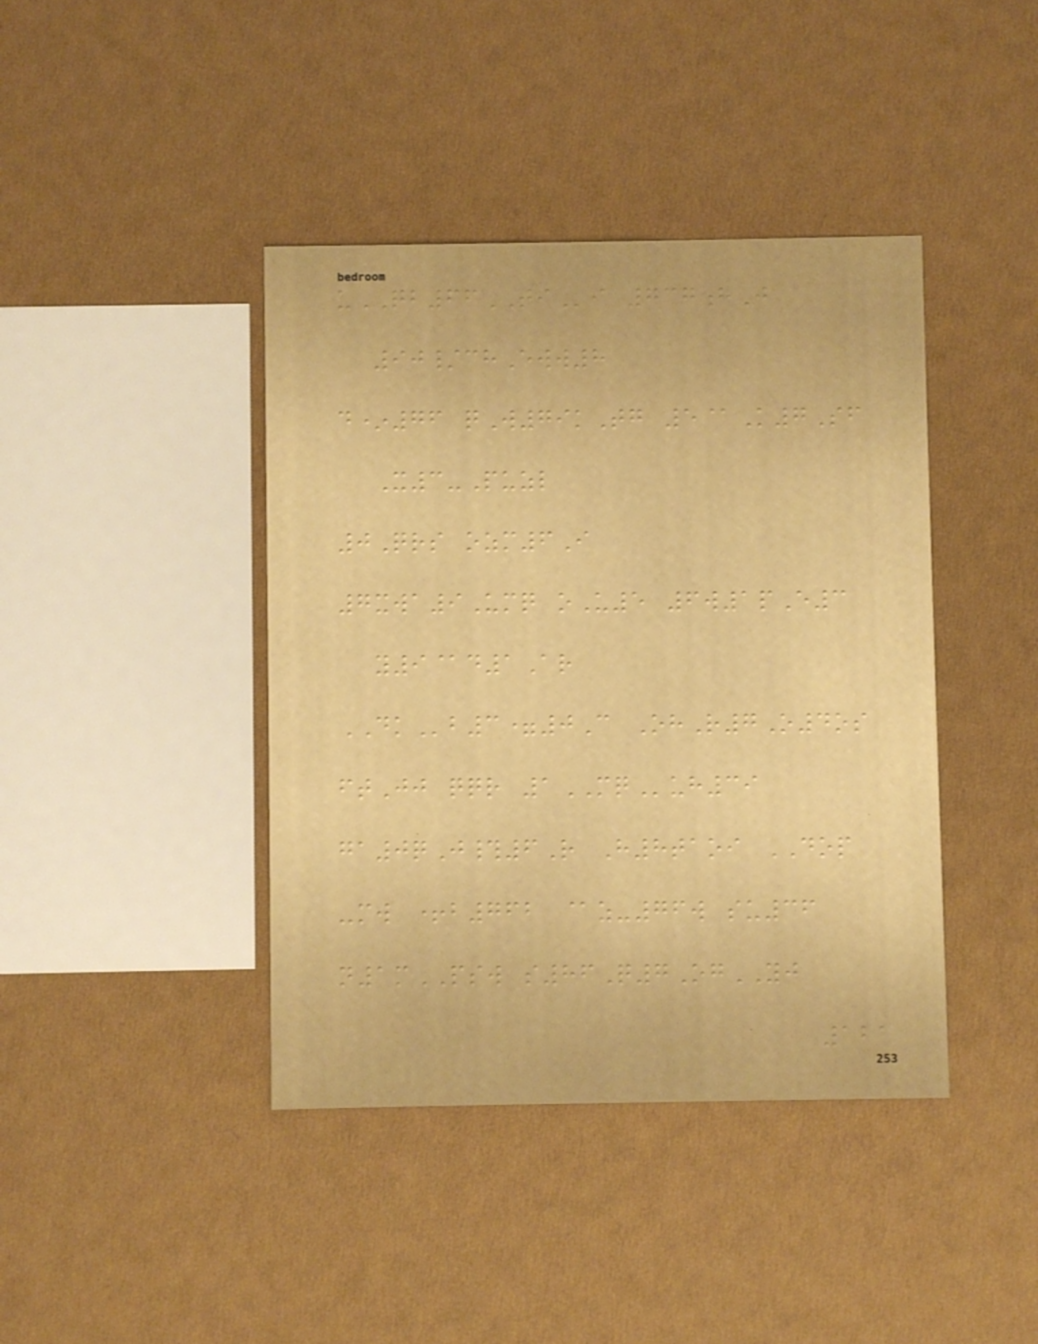uQB66TIi 737hJ
90/chEww8
d*76 qW79kTg 5@K7Sf
X3-Puzl
0Qrs ozm6I
7xwa9Umq oU5 6w1pE3
y9@d1Ar
DKb3=0C OhR7O4os
ftJj qqr 1MQuh39
ga0qJ#6R H8taoi DOP
-mw +b762 @z-76w su36
n1mPSW s86Q7OgYJ
121
